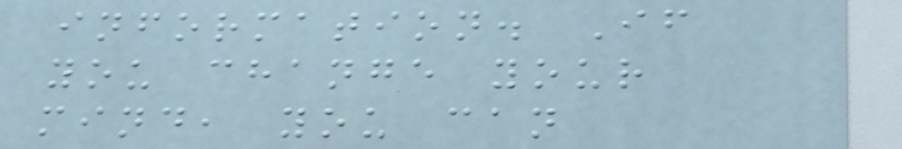information. If
you change your
mind, you can
